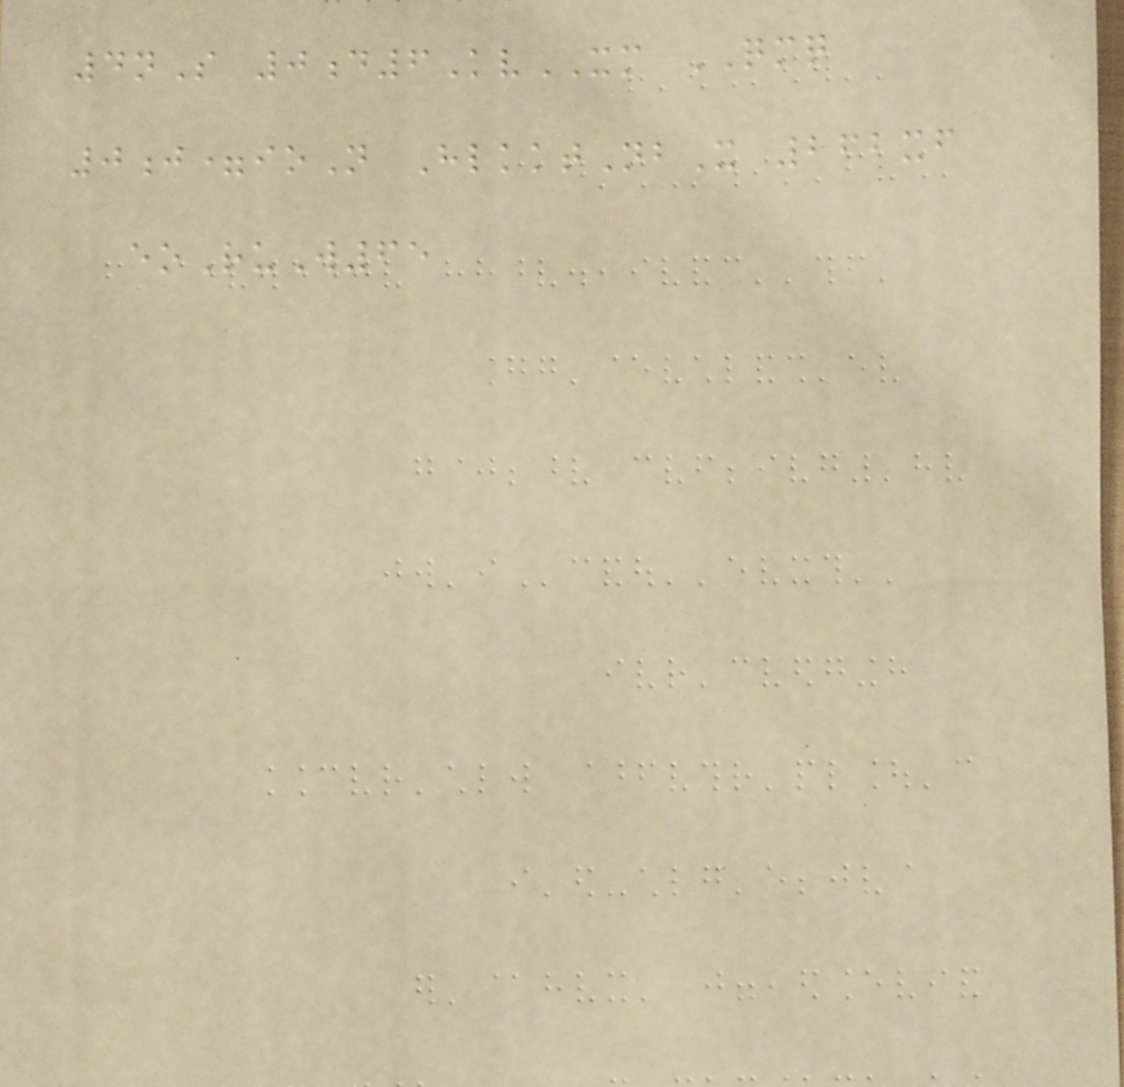4nS 0d6KvXM QMQ
0j=ioN HlkktNbX 262xf
eoRuW65
